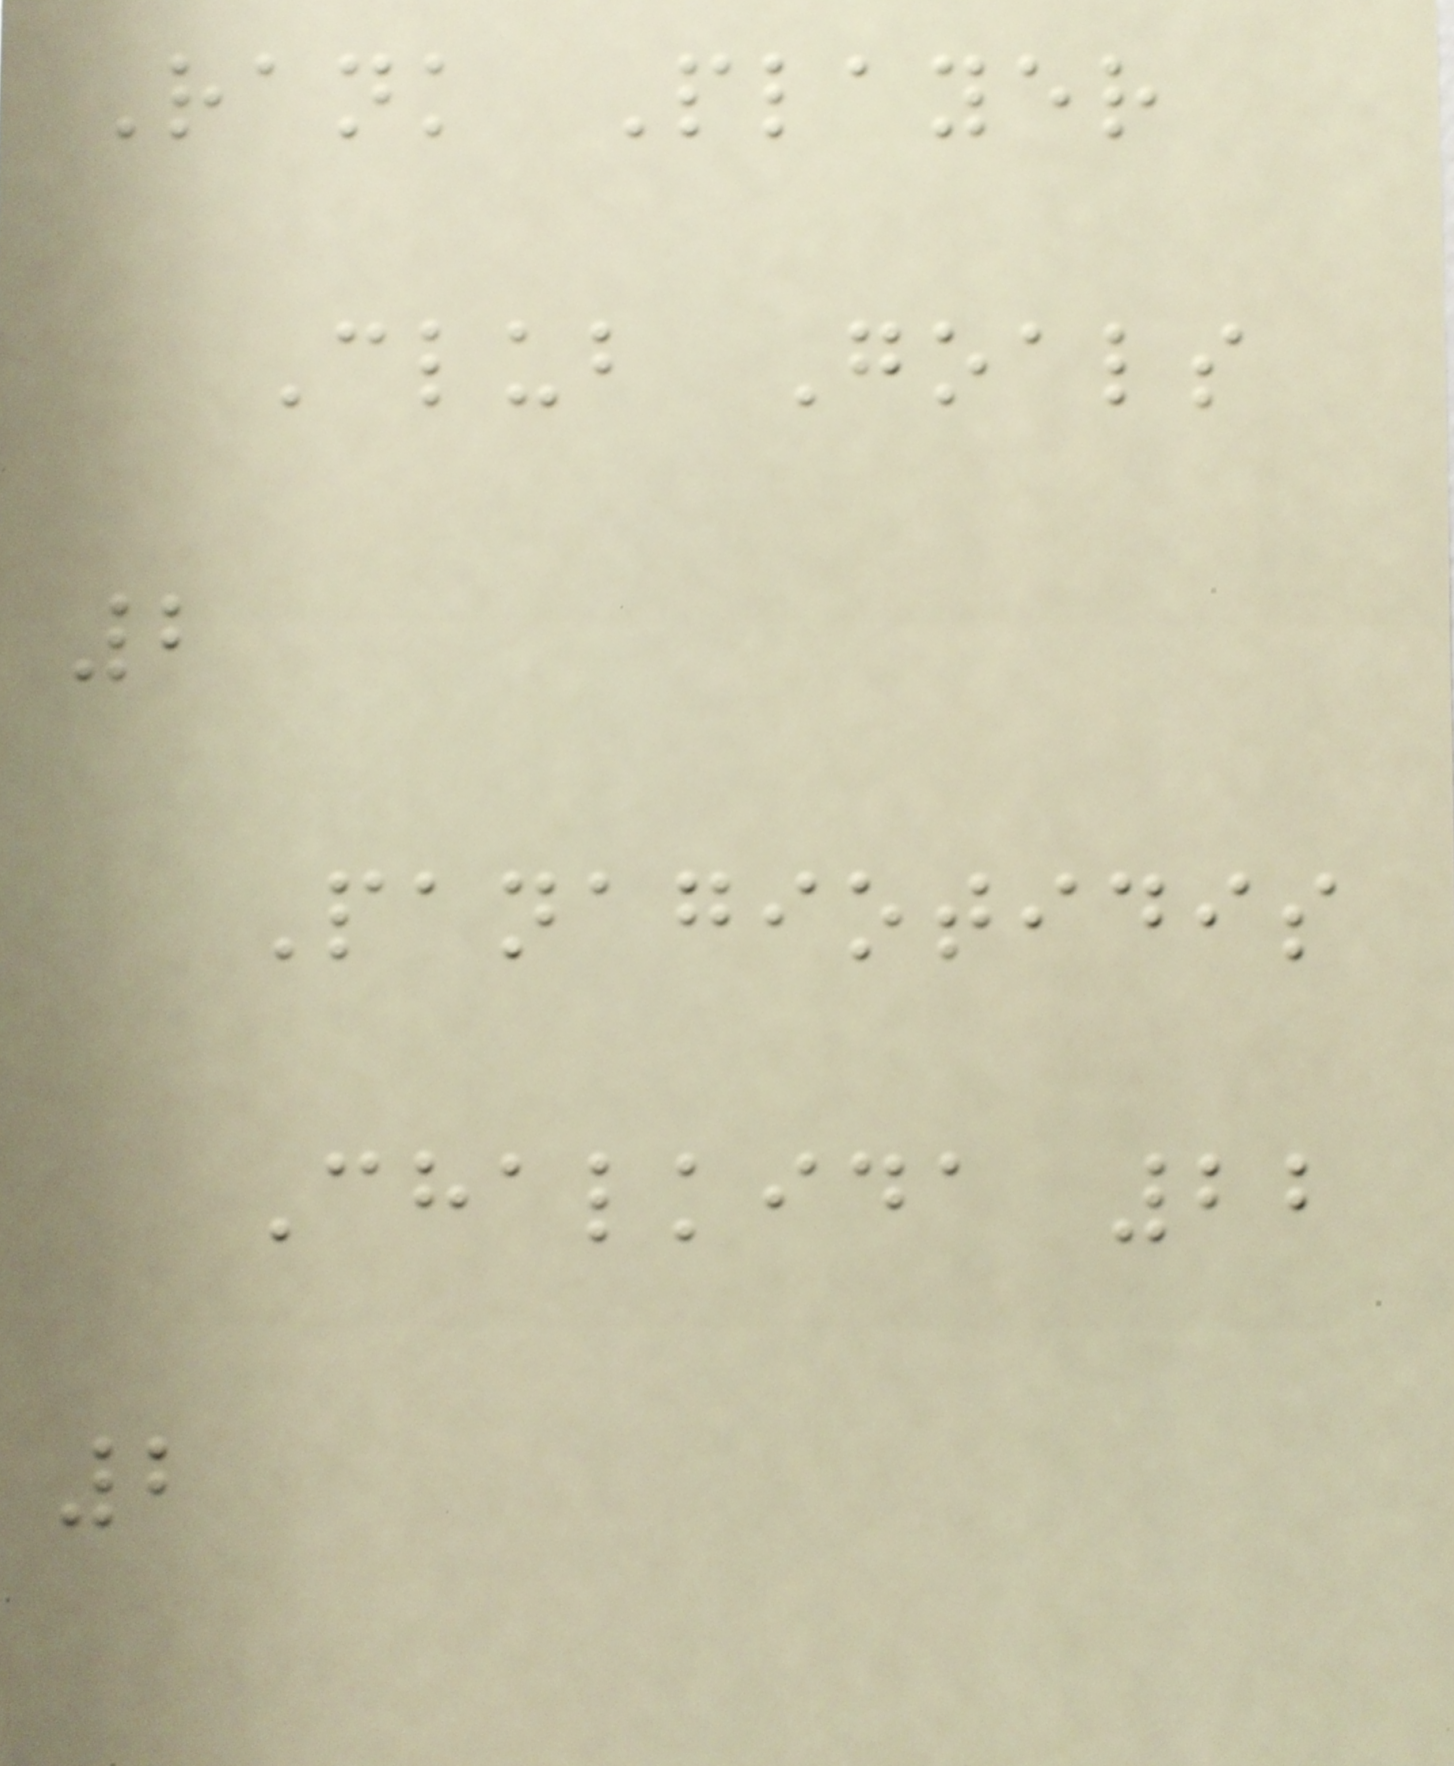Rank Player
Club Goals
2
Panagiotidis
Chalkida 22
2
